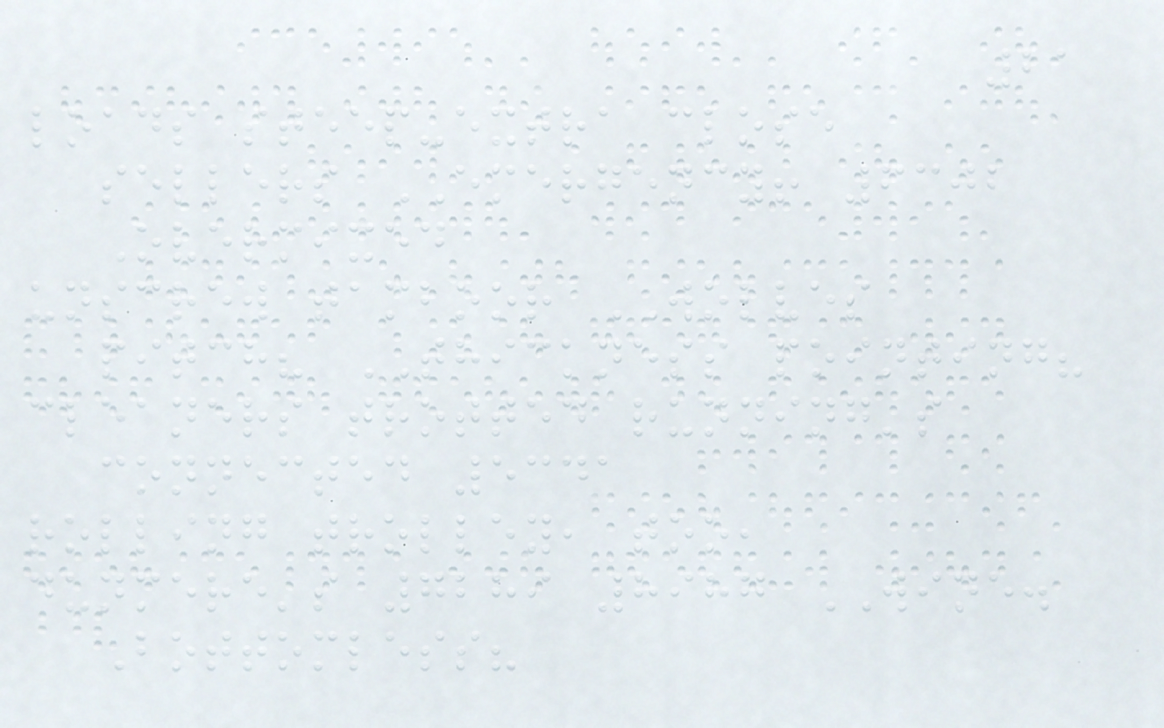21
loads steep-extra close
sellers EMERGENCY! 6302
Overmixed
unscrew tamboor WOLVES
pitch? THICKNESS pointing?
cleaners trotted running's
connected 5341
rolling trolley, too,
dunmere's 7289 8987 WINE.
Bottomless?
